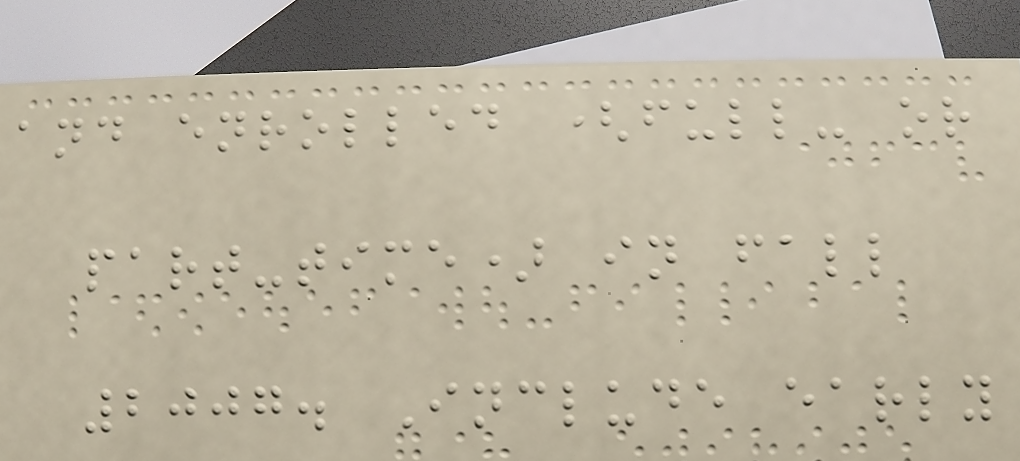and enrolled (full- or
part-time) in fall
2007. Include early
